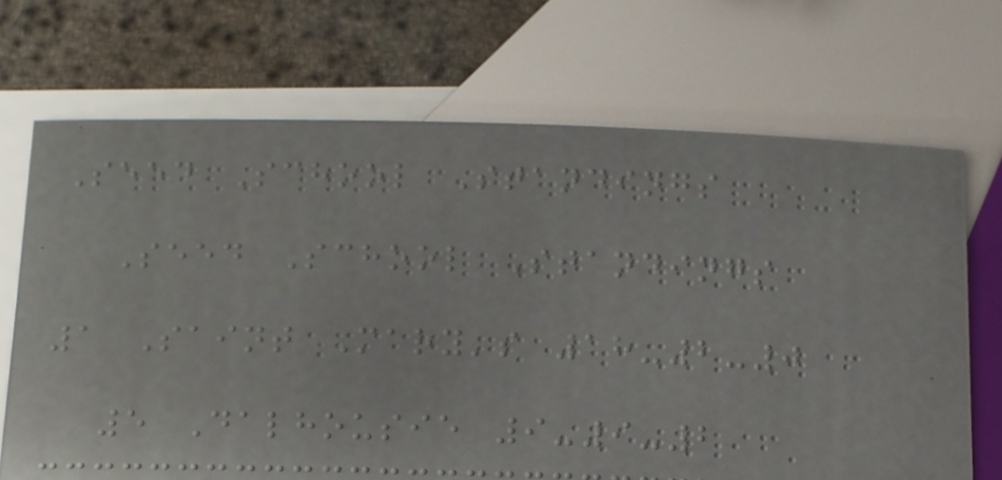Seed School Standings
Seed School Standings
1 Saint Mary's 18-2-0
5 Dalhousie 9-9-2
